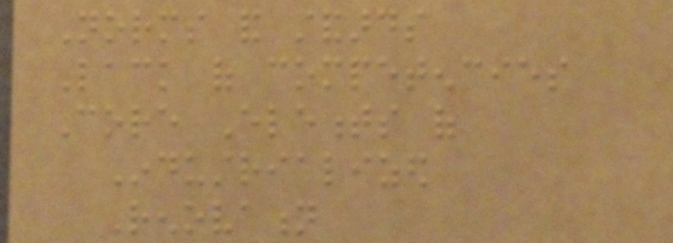Norms and standards
Lack of competencies
Core Elements of
Industrialized
Renovation
